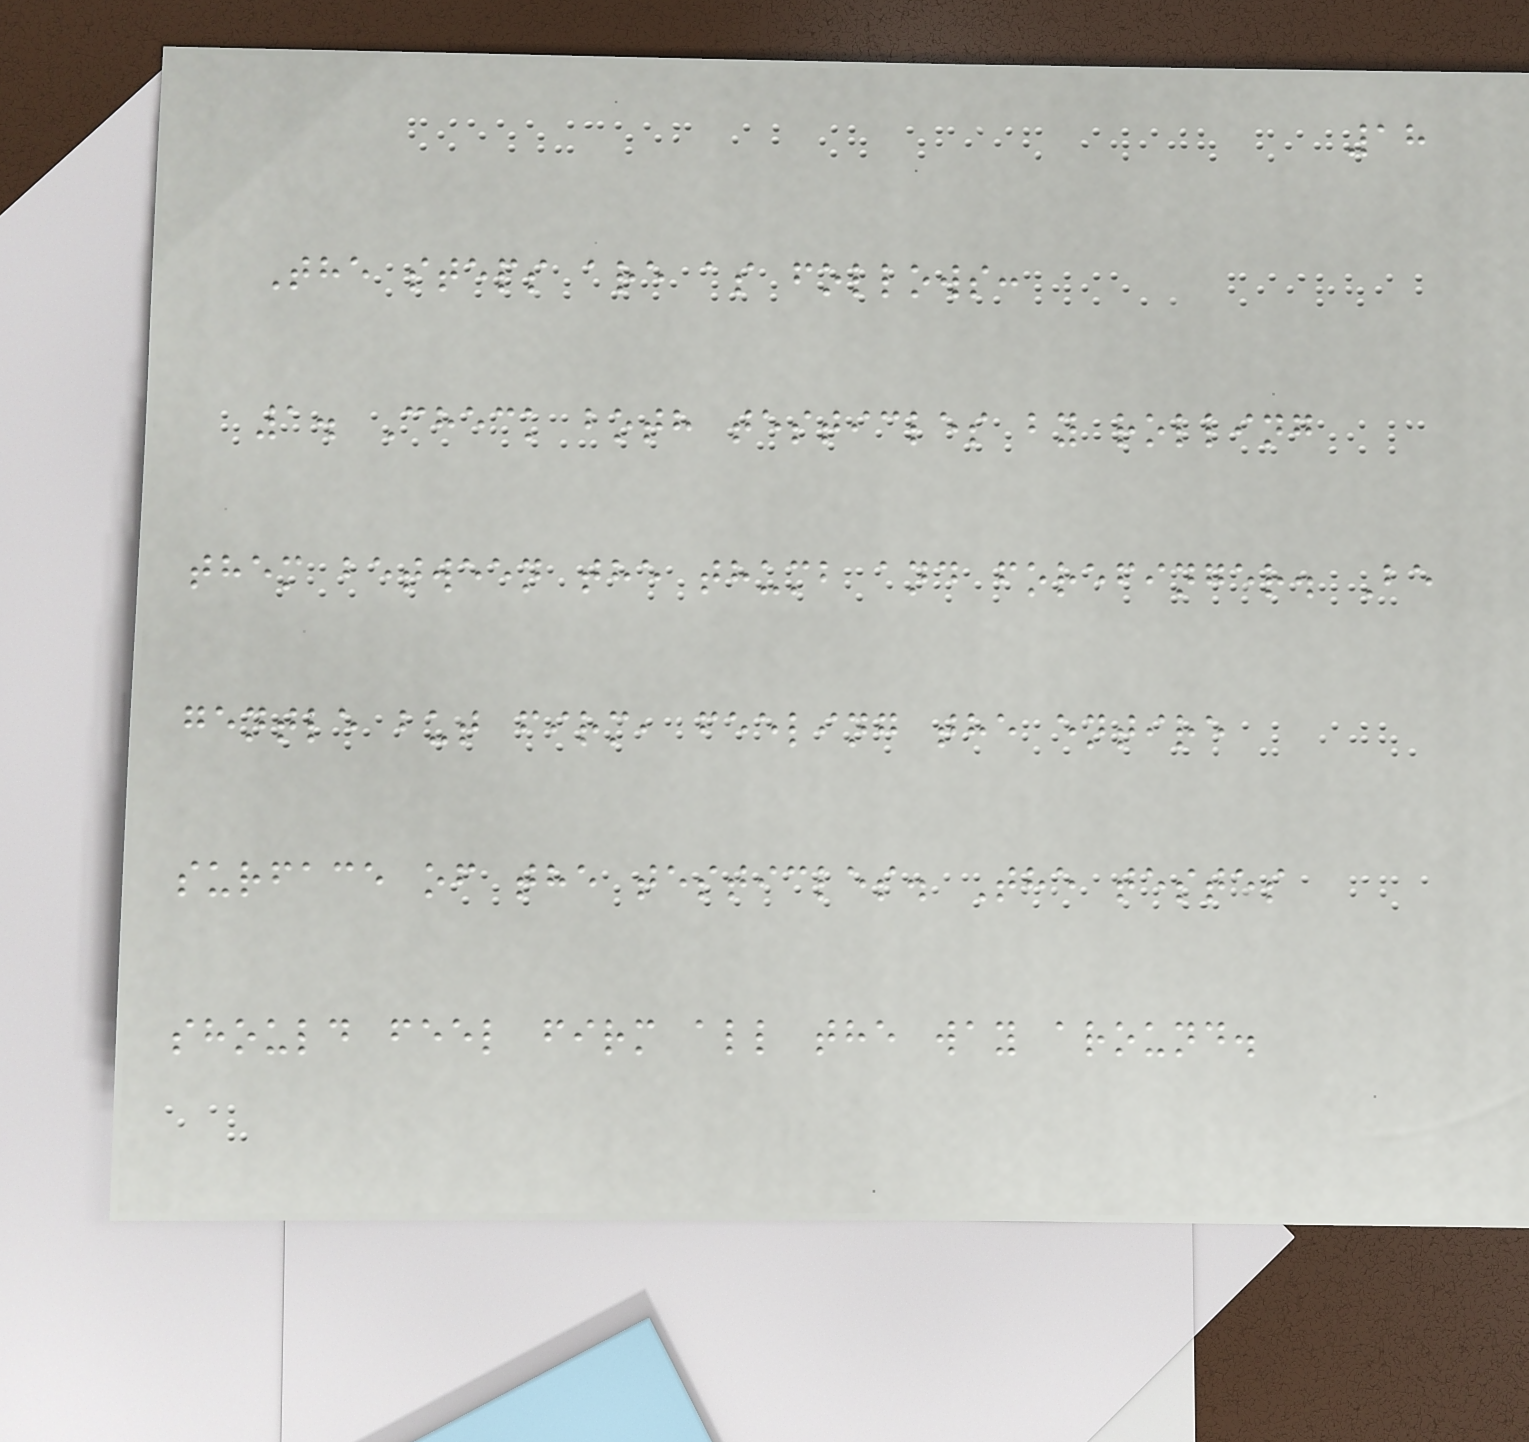18
The steps are as follows:
1. Check both testicles by rolling
them between the thumb and forefinger. Be
gentle but firm, feeling the entire
surface of the testicles. The testes
should feel firm all the way around.
